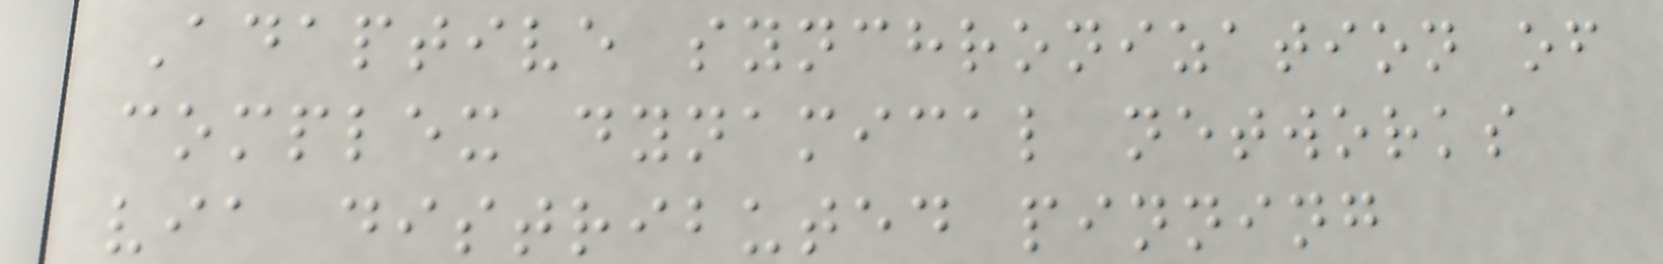Adaptive synchronization of
complex dynamical networks
via distributed pinning
